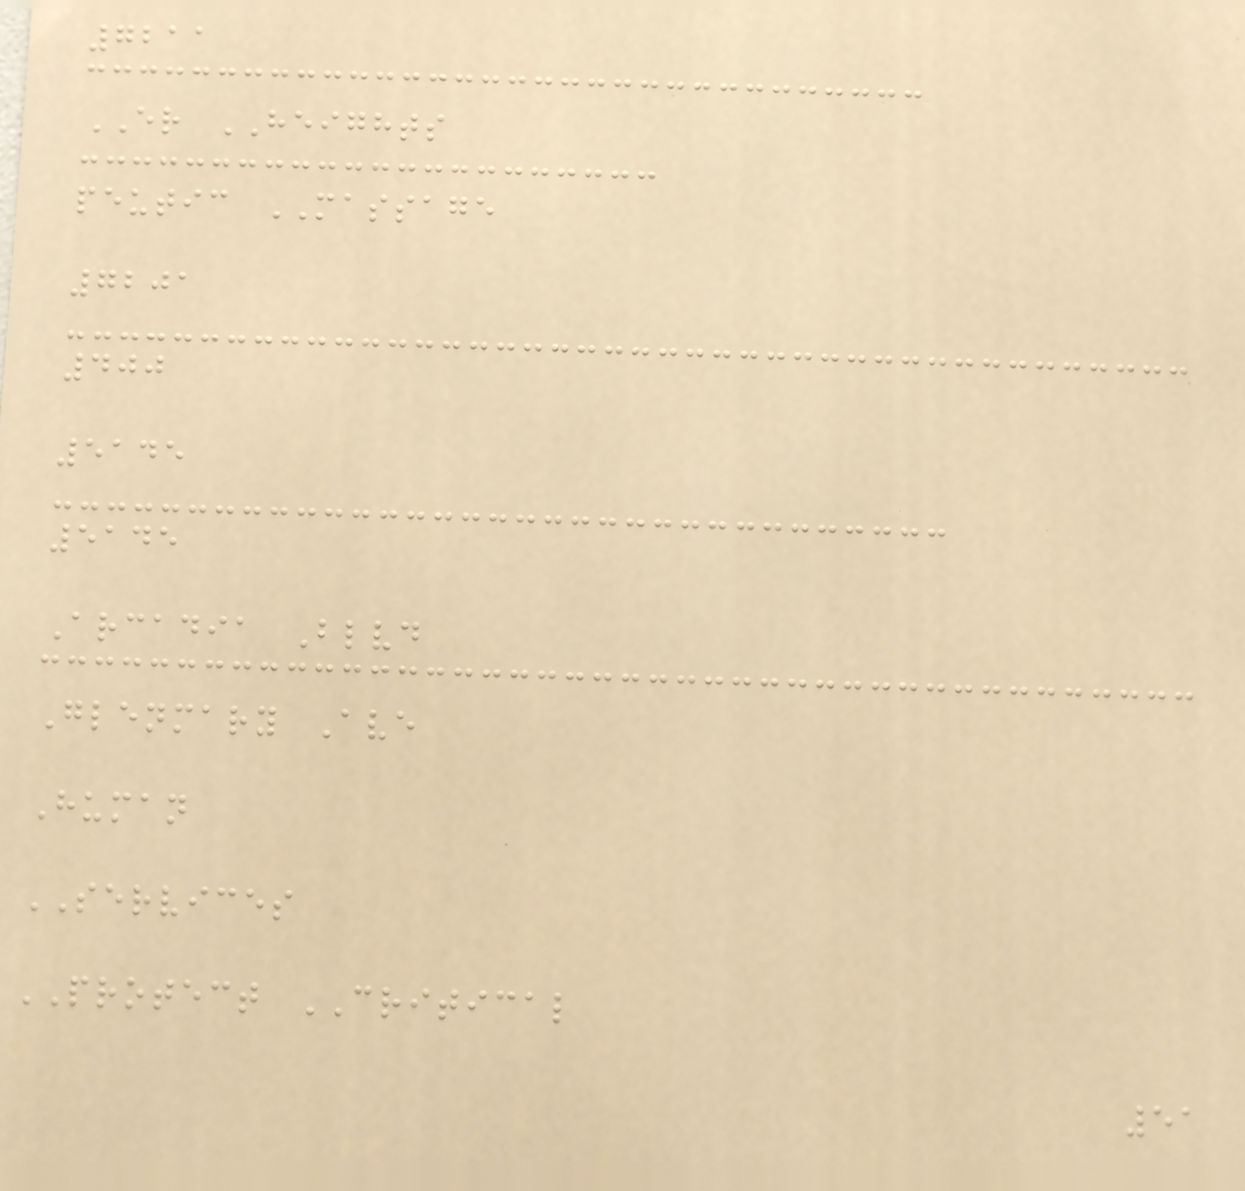7211
ER HEIGHTS
peutic MASSAGE
7201
400
5145
5145
Arcadia Blvd
Glenmary Ave
Human
SERVICES
PROTECT CRITICAL
51
